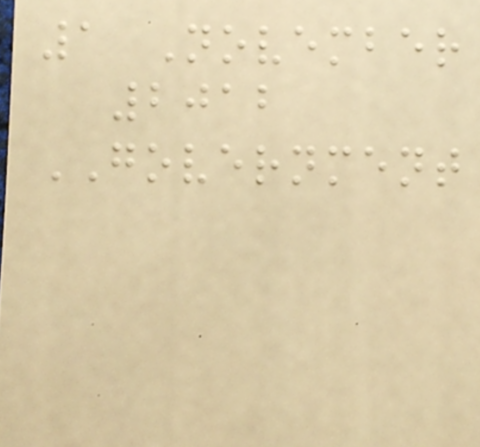1 November
2012
GOVERNMENT
